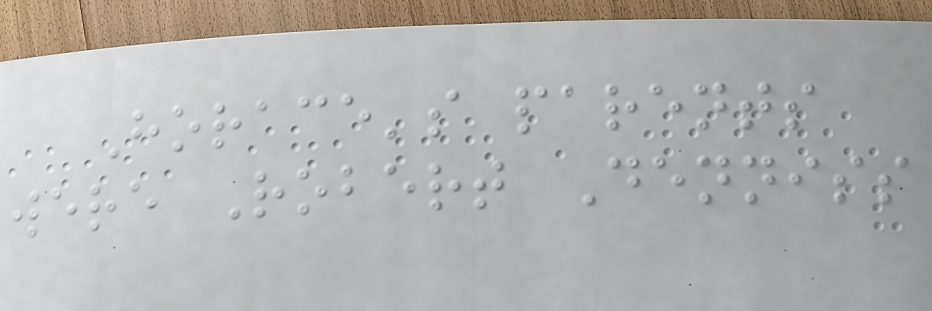Horace's parents
were Robert Denniss
